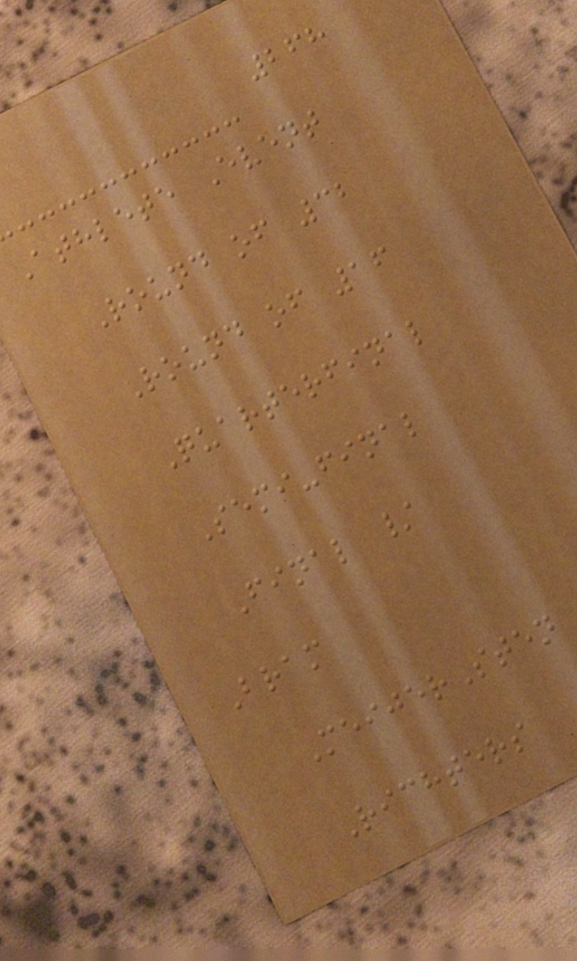268
Athlete Event
Round of 32
Round of 16
Quarterfinal
Semi-final
Final /
Bram
MeijerSten
Richters
